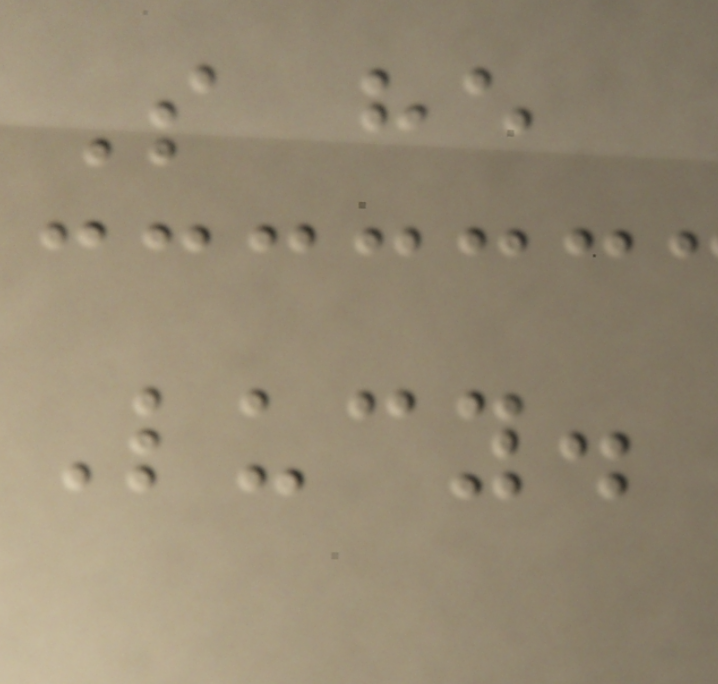So he
Lucy.
